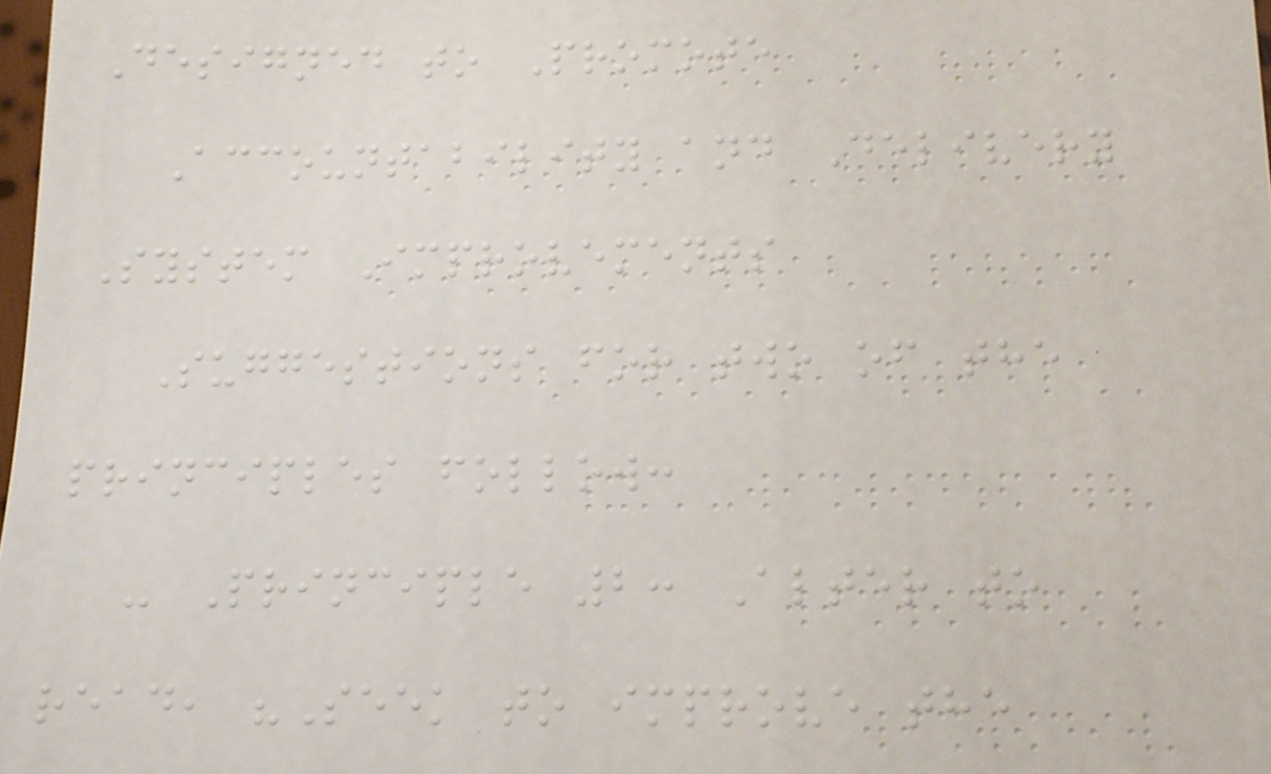Designed to Promote
Accountability and Delivery
System Improvements
Suggestions for two of the
principles follow:
- Principle 2: Alter to
read, "Seek to improve the
